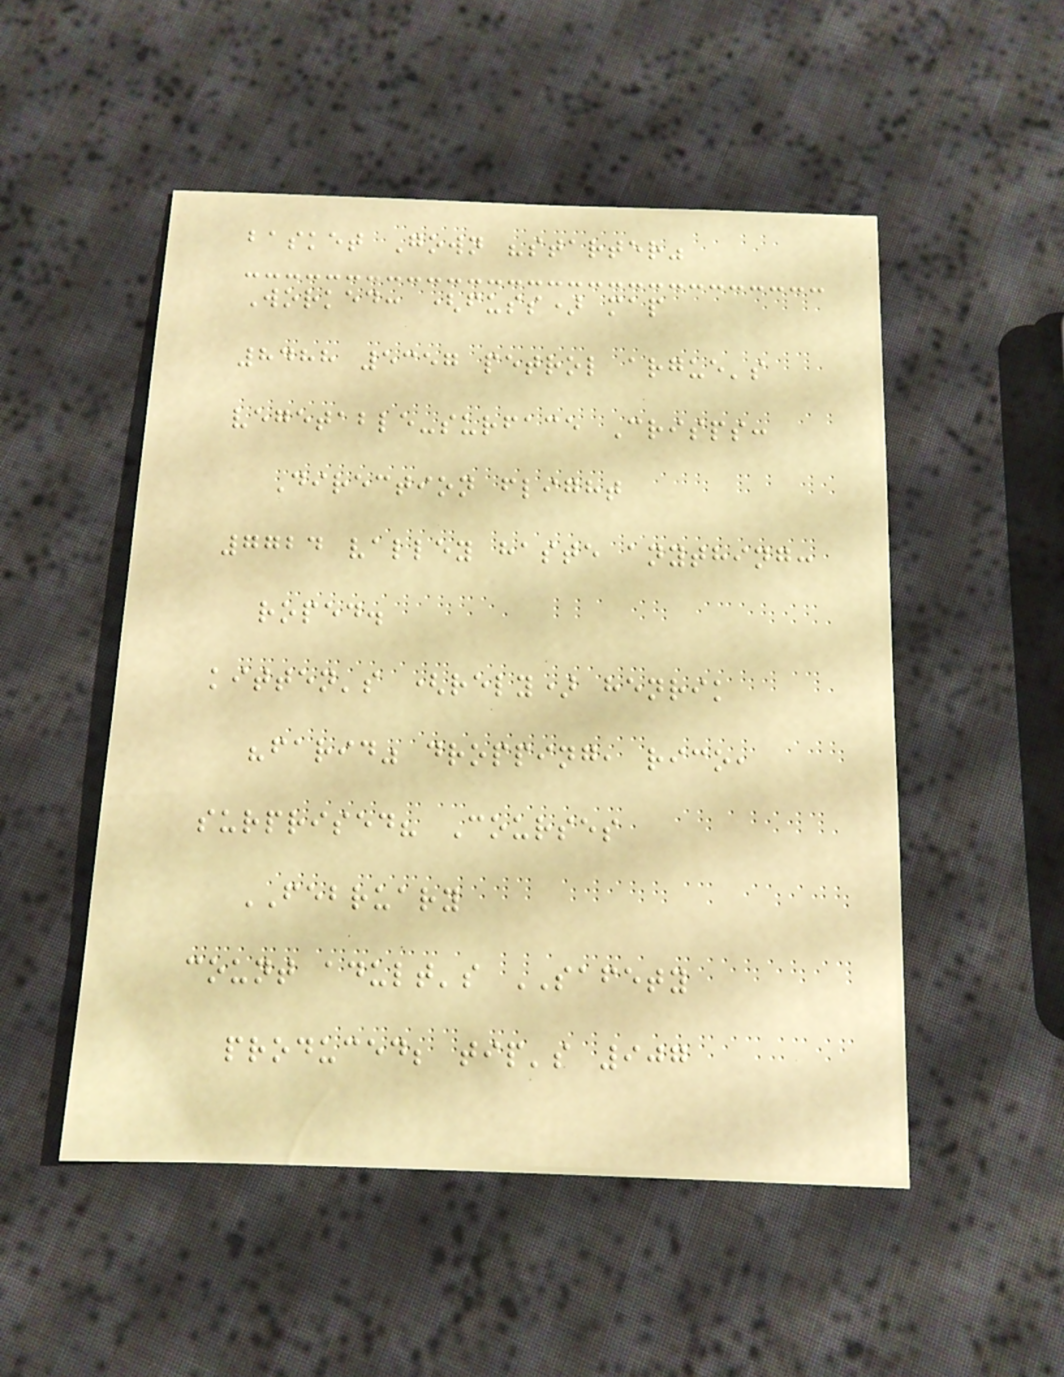basket Gown "starter"
Worked: (fuss) map
8488 5357 petrol argue's
vegetable-surface Crisps:
Direction flight
7724 valley haste anything:
roped.
kitten's (rely) henrik
"farid" dropping, rico,
surprised? Courses
FEBRUARY
count adult's SAFETY
produced; tip's 907
